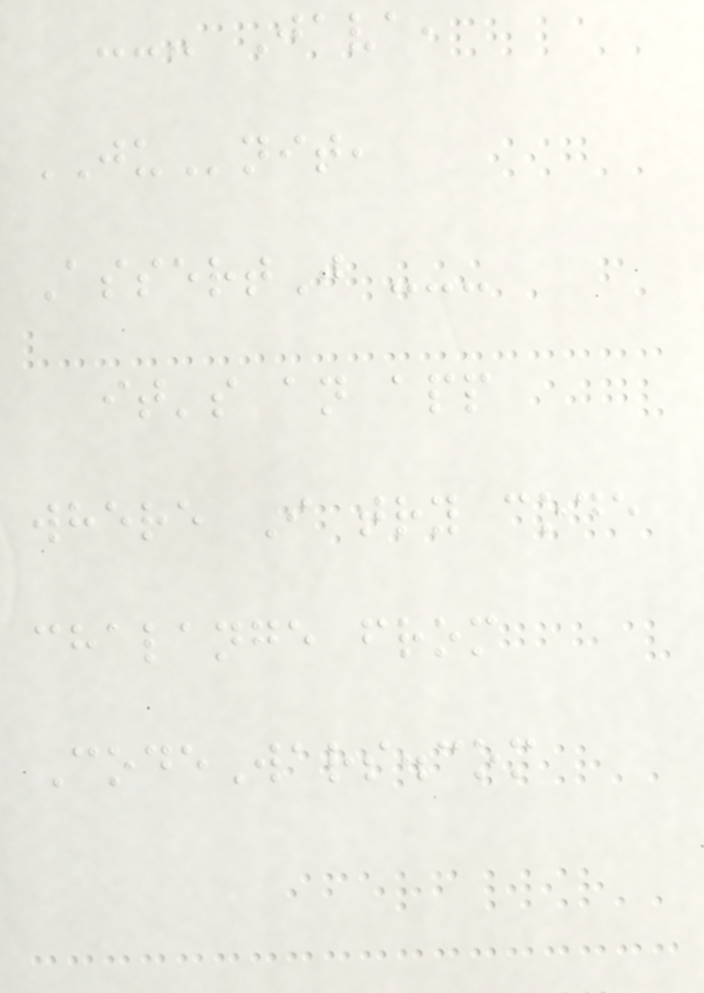--- Java,
JUnit,
AssertJ ---
it's an app
where I try code
chalange from
CodeWars.com
